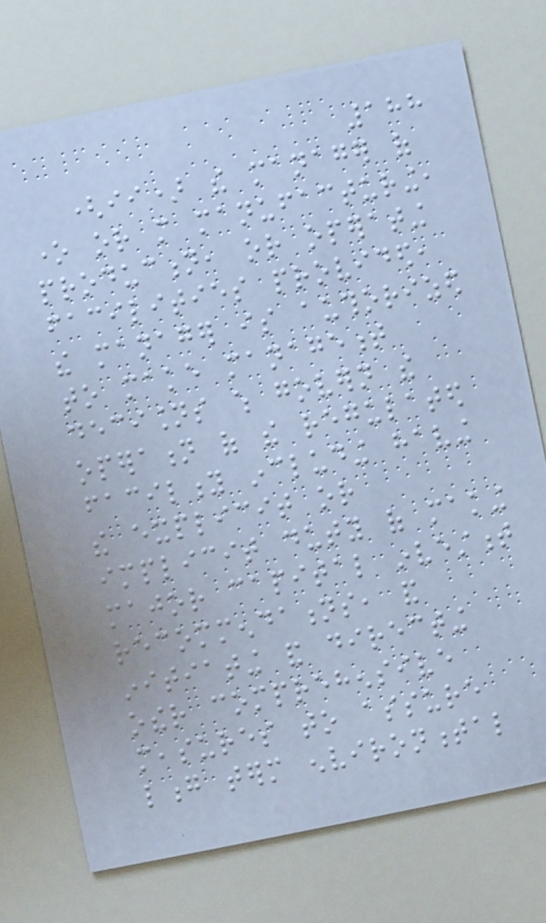188
(ii) the manager of
one or more manufacturing,
production, or operating
facilities provided,
the manager is authorized
to make management
decisions which govern the
operation of the regulated
facility including having
the explicit or
implicit duty of making
major capital investment
recommendations, and
initiating and directing
other comprehensive
measures to assure
long term environmental
